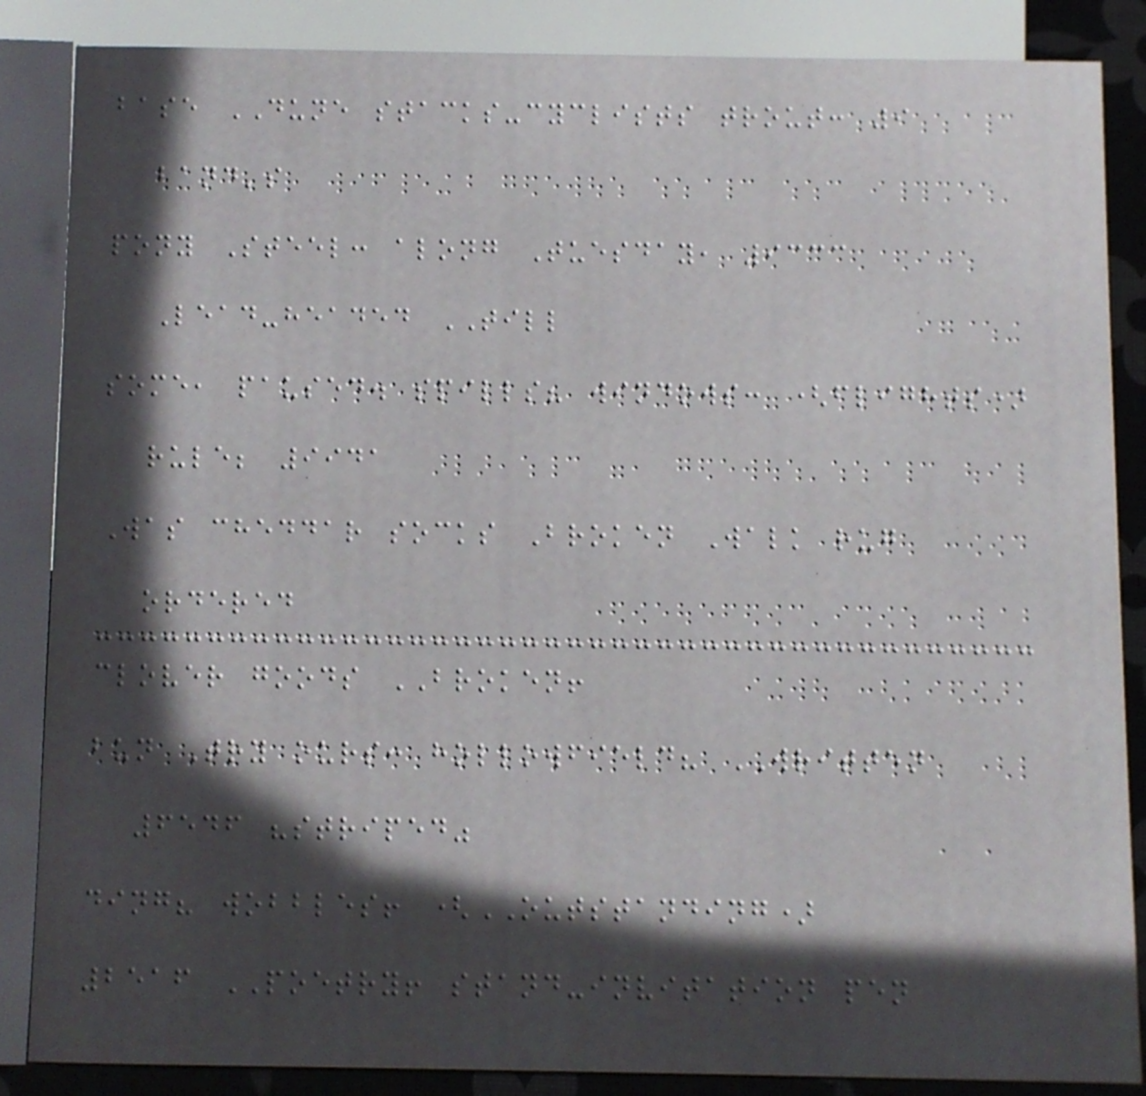base DUNE stacks-cyclists trout: 9
band's
pony Steel: along Tuesday, 9333
Lead-headed TILL
some, paused. spills? windows: (flights)
rule; 9941
Was cheddar socks Broken Walk rug
ordered
clover goods BROKEN!
bun Try ours: hollowfield? WRITTEN
6546 "striped"
ding? wobbles! (OUTSTANDING)
2516 POETRY! stand-invitation pen
